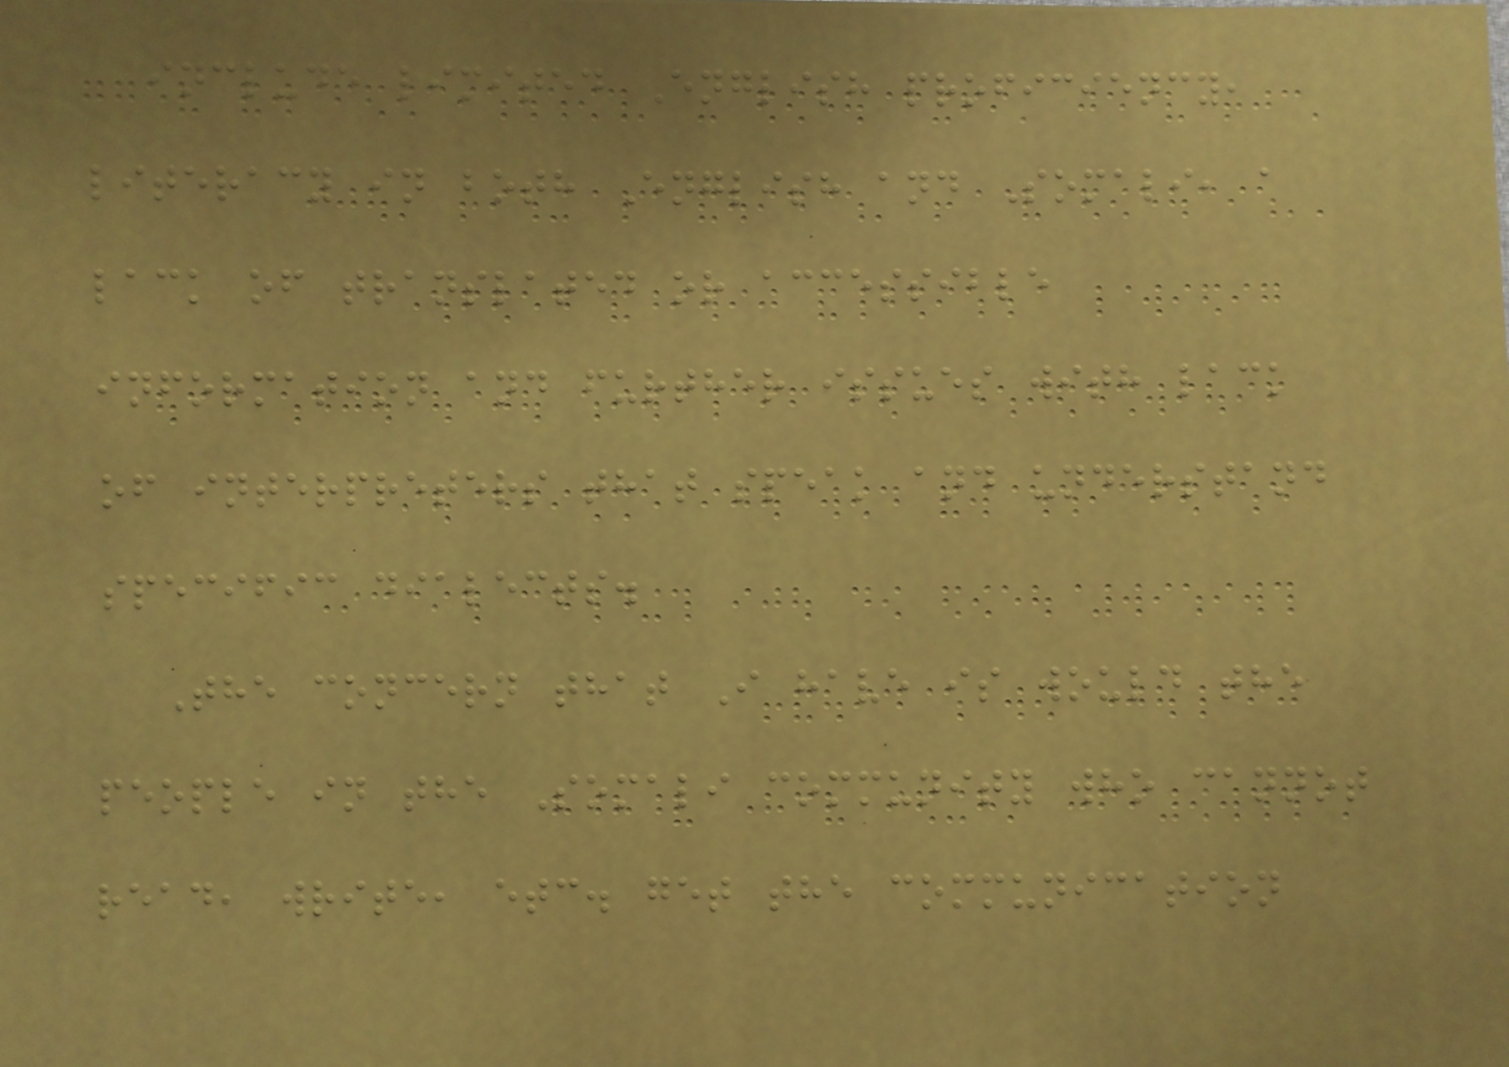include limited English proficiency,
literacy in both English and Somali, a
lack of translated or accessible
information and further issues with lack
of interpreters that speak and understand
specific dialects.
The concern that I have is would the
people in the Somali community who cannot
read, write, etc. get the communication
